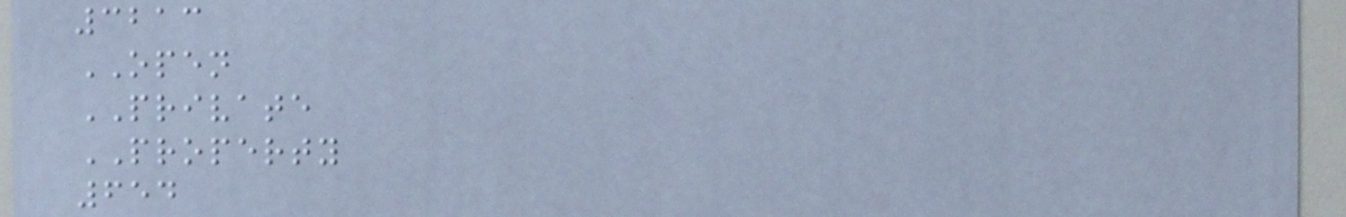3213
OPEN
PRIVATE
PROPERTY
654
